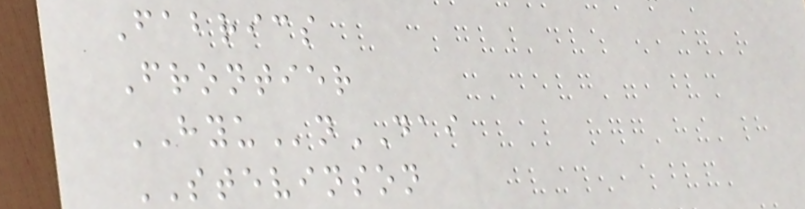Fabrics
Frontier
HYUnDAI
STEVINSON
